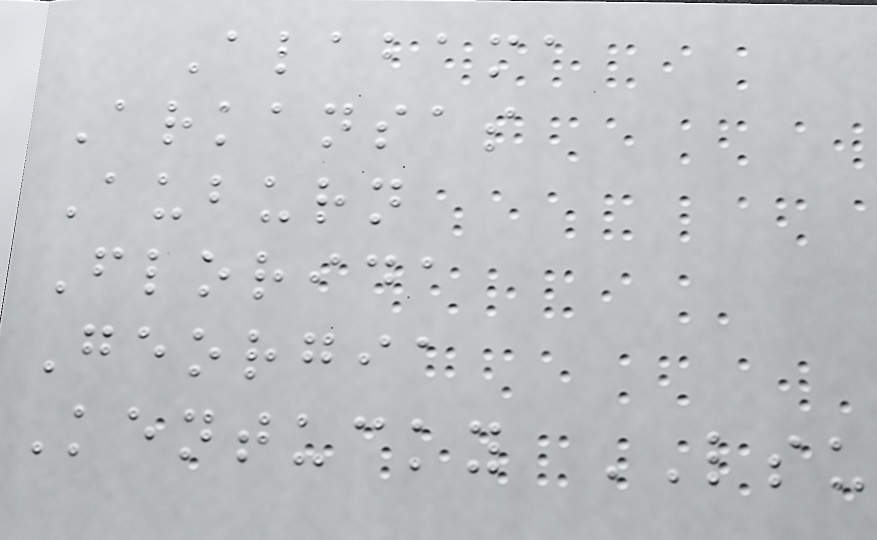Alabama
Arkansas
Auburn
Florida
Georgia
Kentucky LSU
